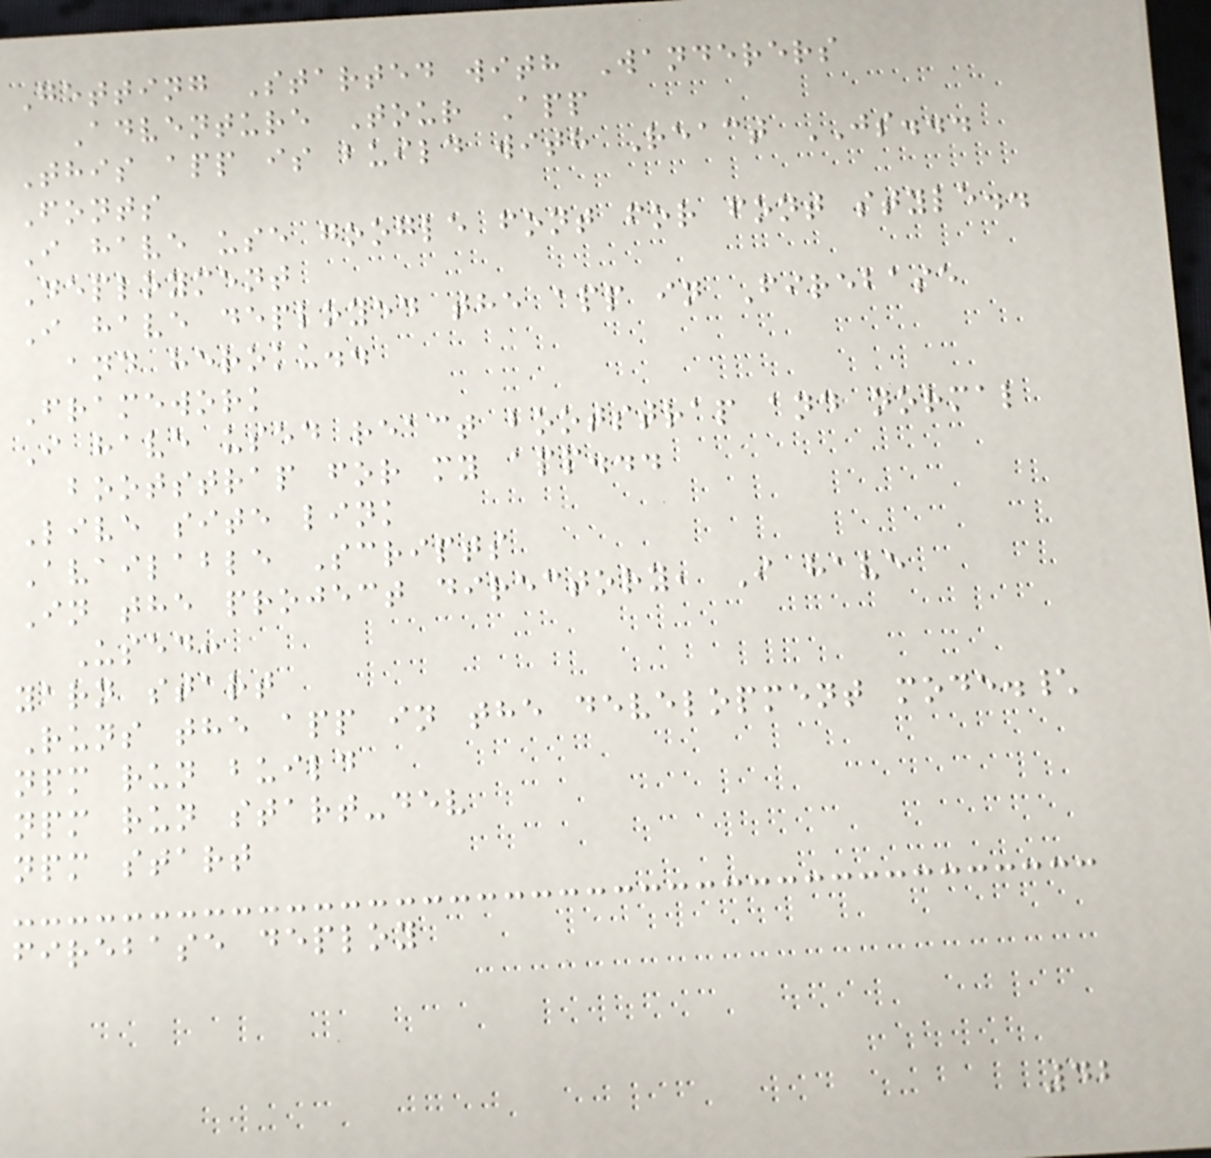Getting Started with Wanderers
Adventure Tour App
This app is build with React JS...
Fonts
I have use google font for font style..
Deployment
I have deployed the app in Firebase
and heroku..
Framework
I have used react bootstrap and normal
bootstrap for my app...
Live site link
Available Scripts
In the project directory, I have
Used:
yarn start
Runs the app in the development mode.\
npm run build
npm run start-dev
npm start
firebase deploy
42
